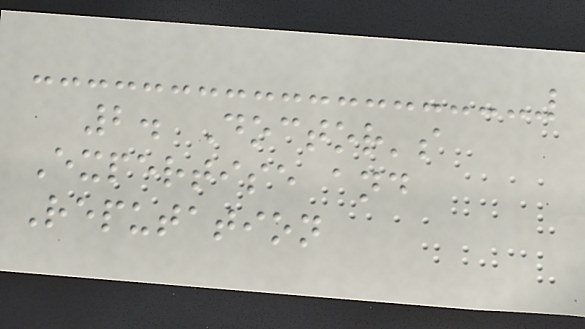2. Doctor's
Expertise and
Reputation
